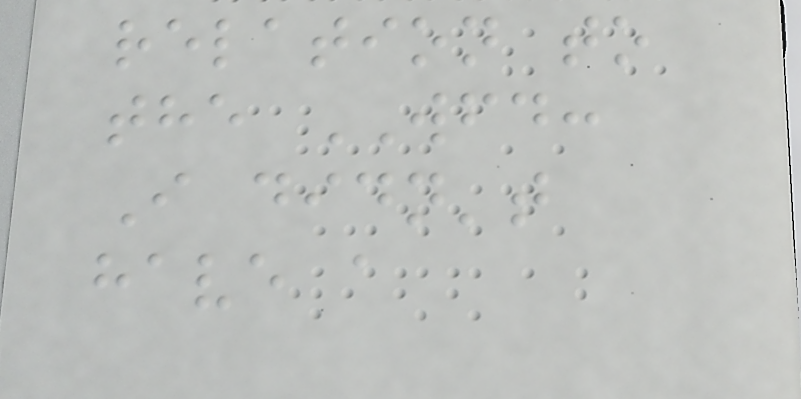relation to
the WFD:
I didn't
have a
